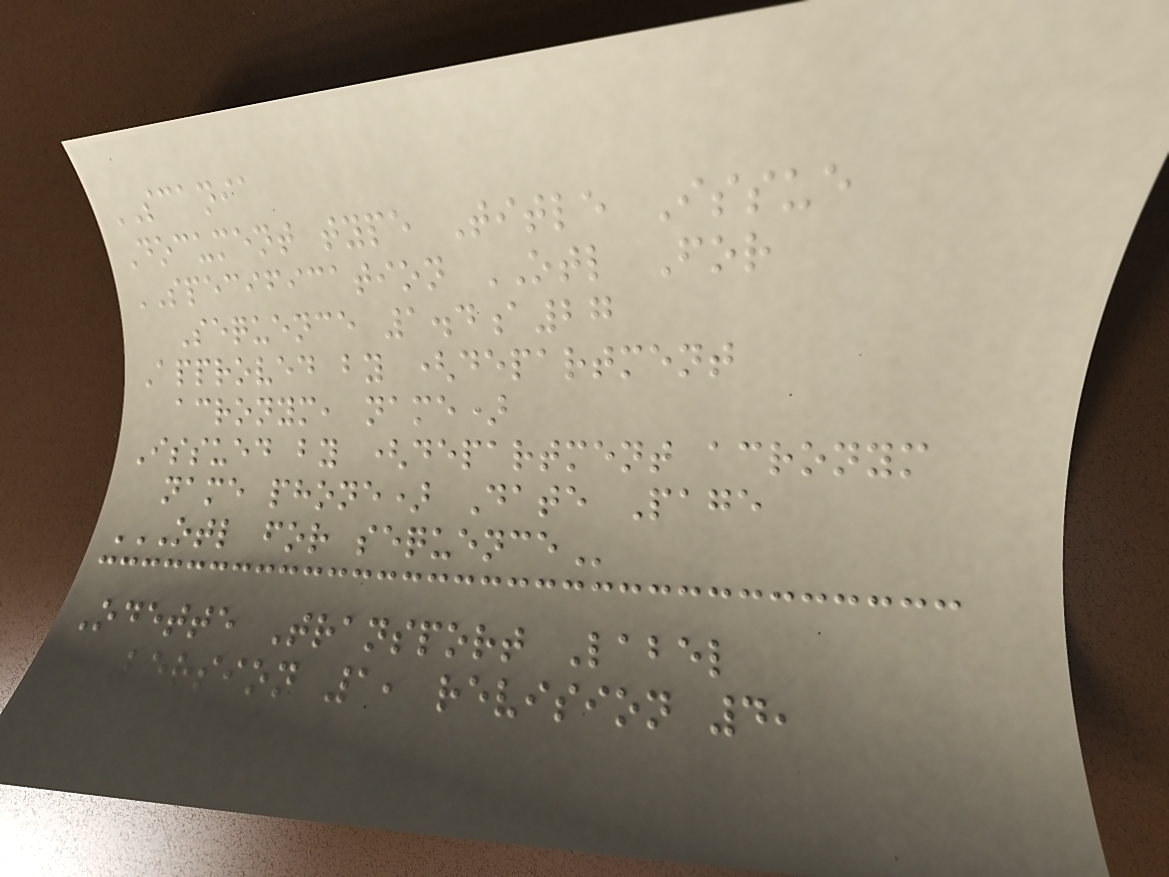SCANIA
Document type Title Issue
SPECIFICATION OTL For
Sequence 1.4a27
Approved by (department
acronym, name)
Issued by (department acronym
name phone) Date Page
OTL FOR SEQUENCE
Odette Transport Label
Version 1, revision 4,
